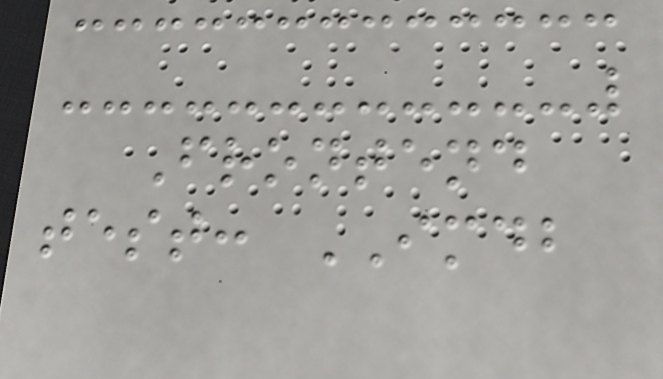Frontend
test: IMDB
